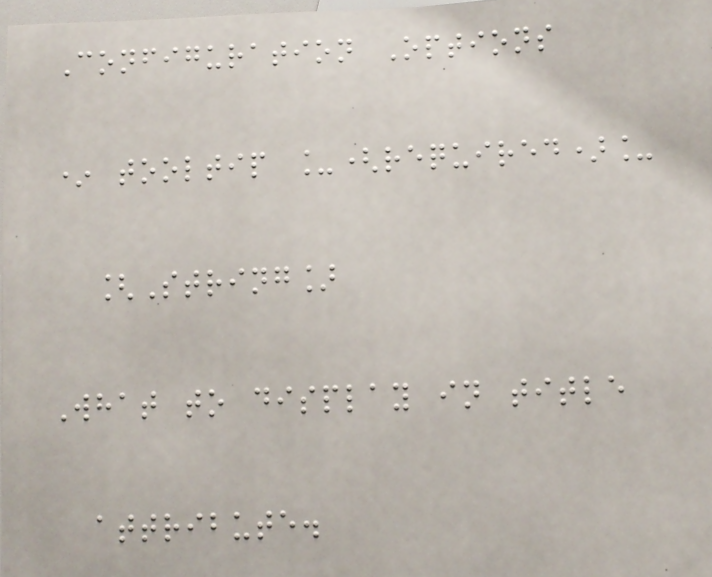Configuration Options
* tooltip _(required)_
[String]
What to display in title
attribute.
